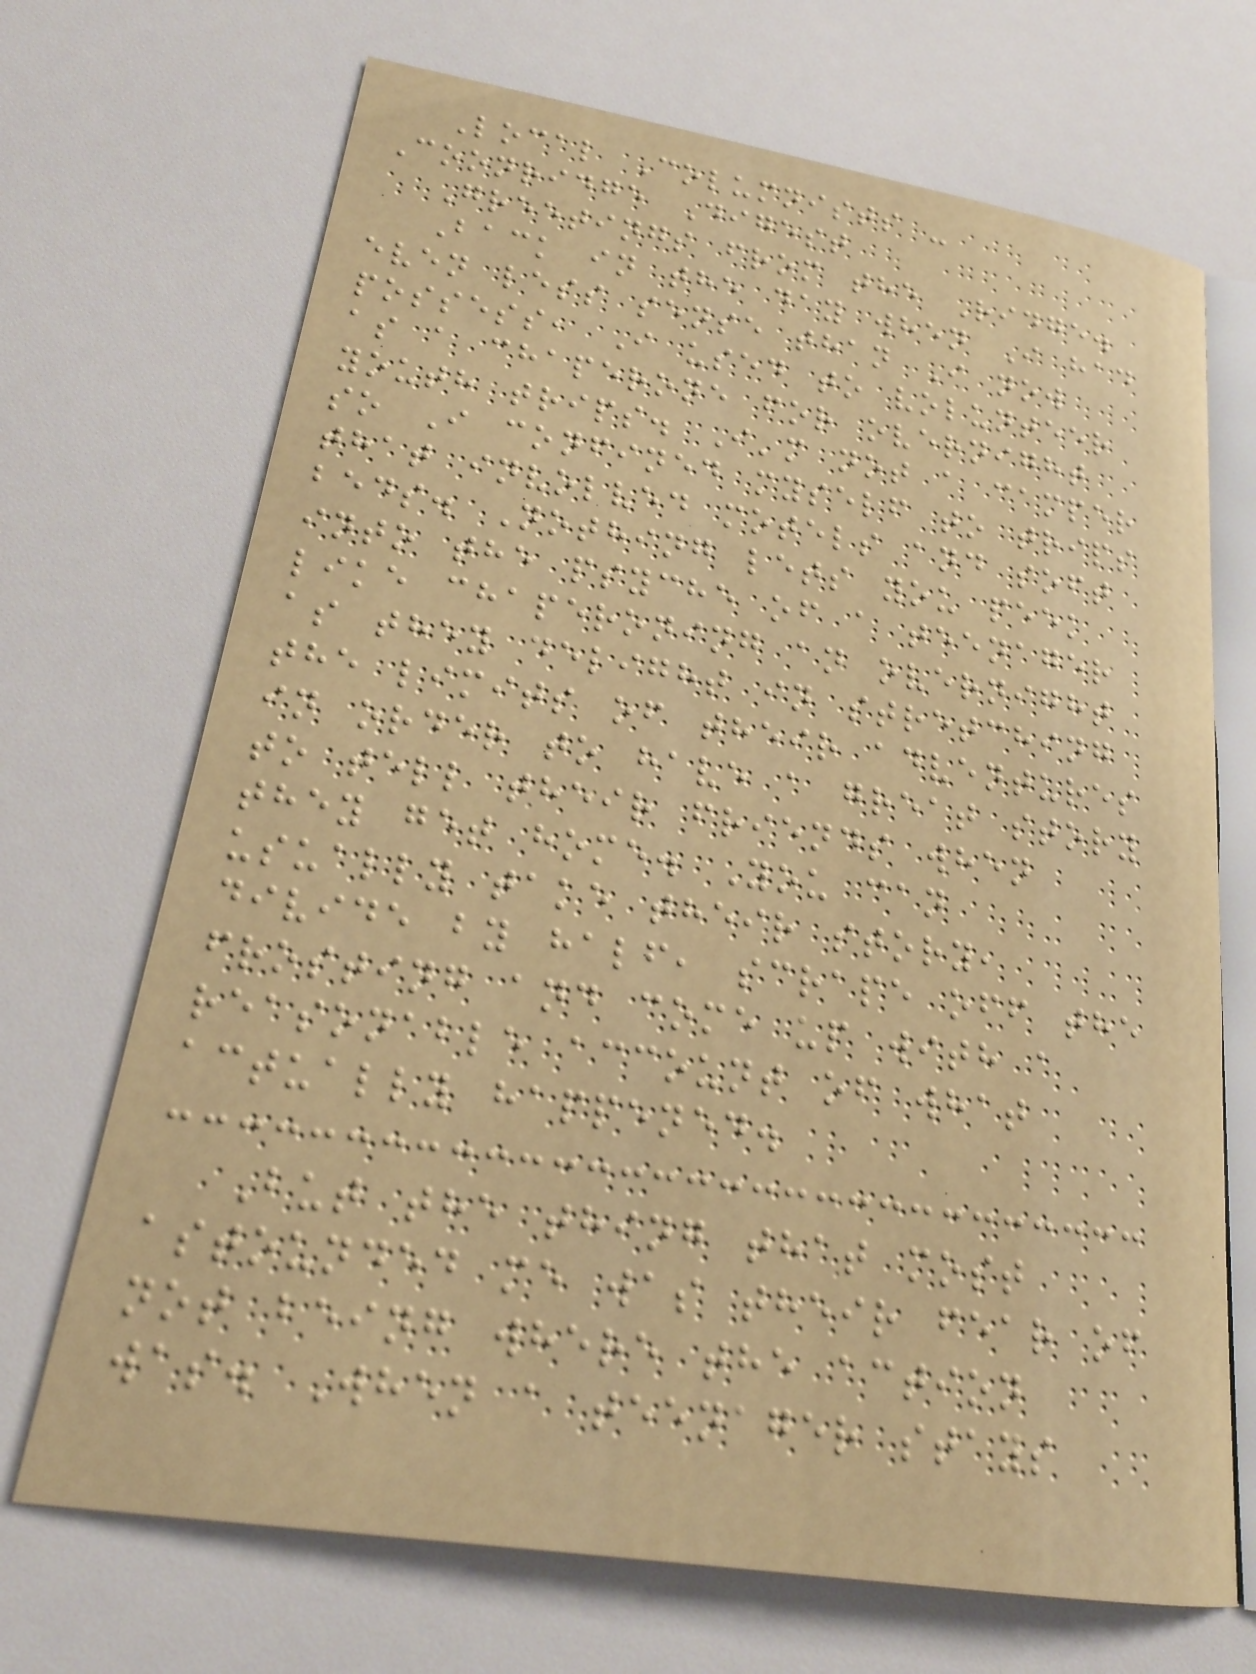Local Columnists -
Coonridge Digest
Greetings from the Ridge.
Back in the day when I had
even less sense than I now
possess, I used to volunteer
as a chaperone for overnight
youth trips. I'm not a camper
so I confined myself to trips
that involved motels and soft
beds. Nothing lets you peek
into the psyche of a teenager
like chaperoning an overnight
as they delight in stretching
the limits of their adventures
in order to have a great story
to tell their friends when
they get home. You can
usually take their story,
divide by half, scrape off the
frosting and come up with a
reasonable account of what
actually happened.
But the thing that most
astounded me was their fear of
not being where the action
was. When a teenager stays
